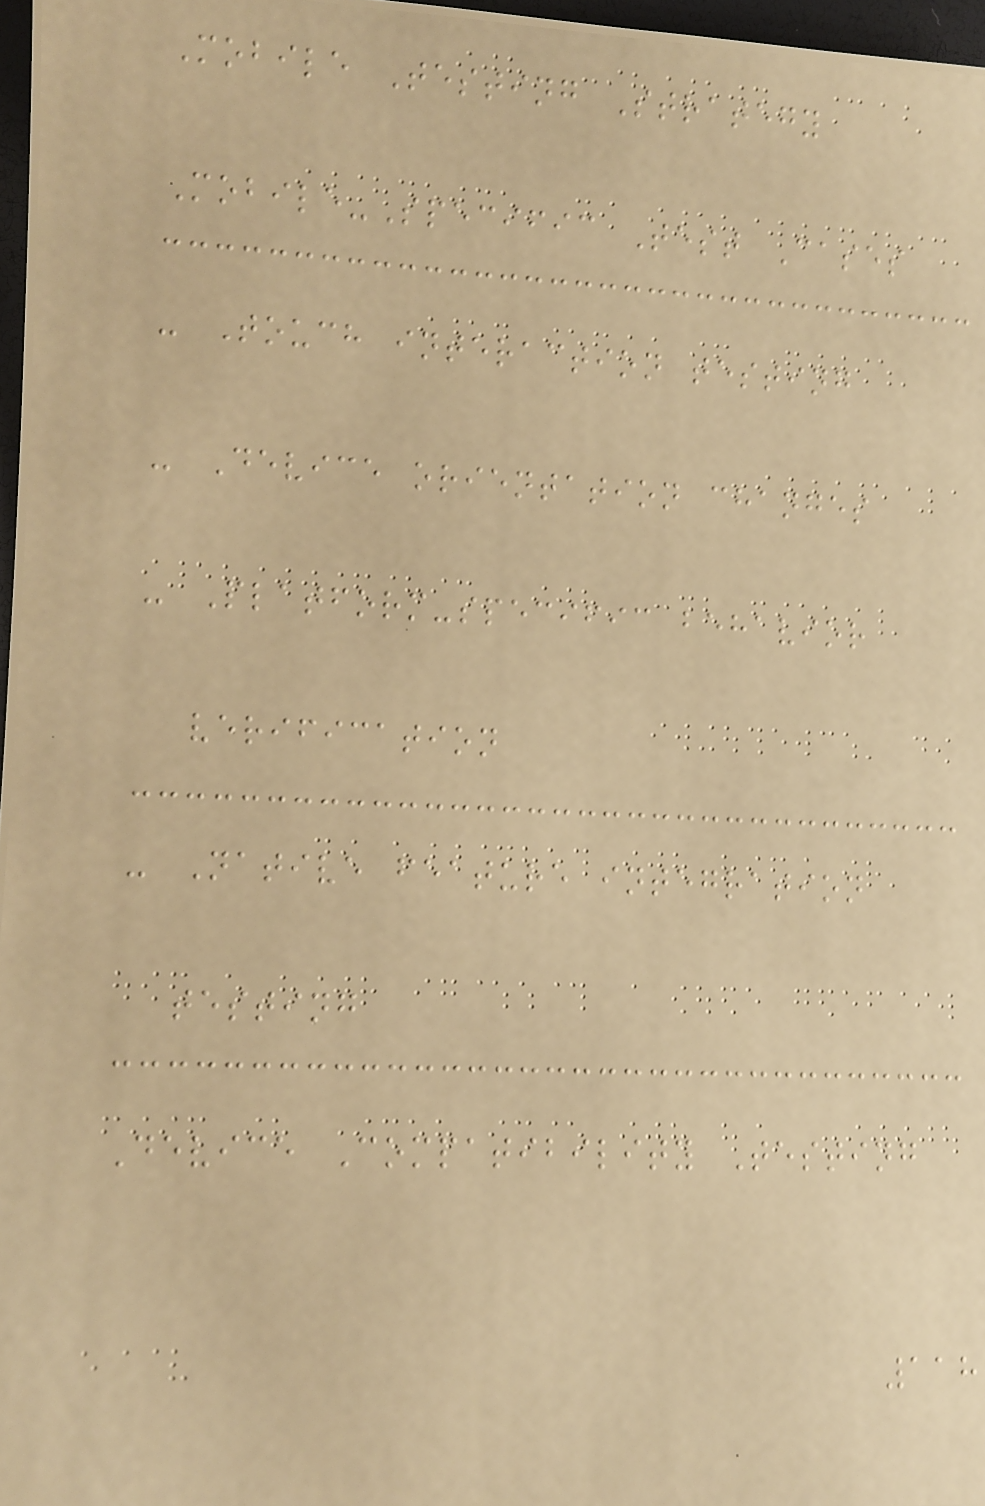Mobile Testing Strategy
Mobile-Specific Test Cases
- Touch interaction testing
- Device orientation changes
- Platform-specific behavior
verification
- Native feature integration
testing
Device Compatibility Testing
118
